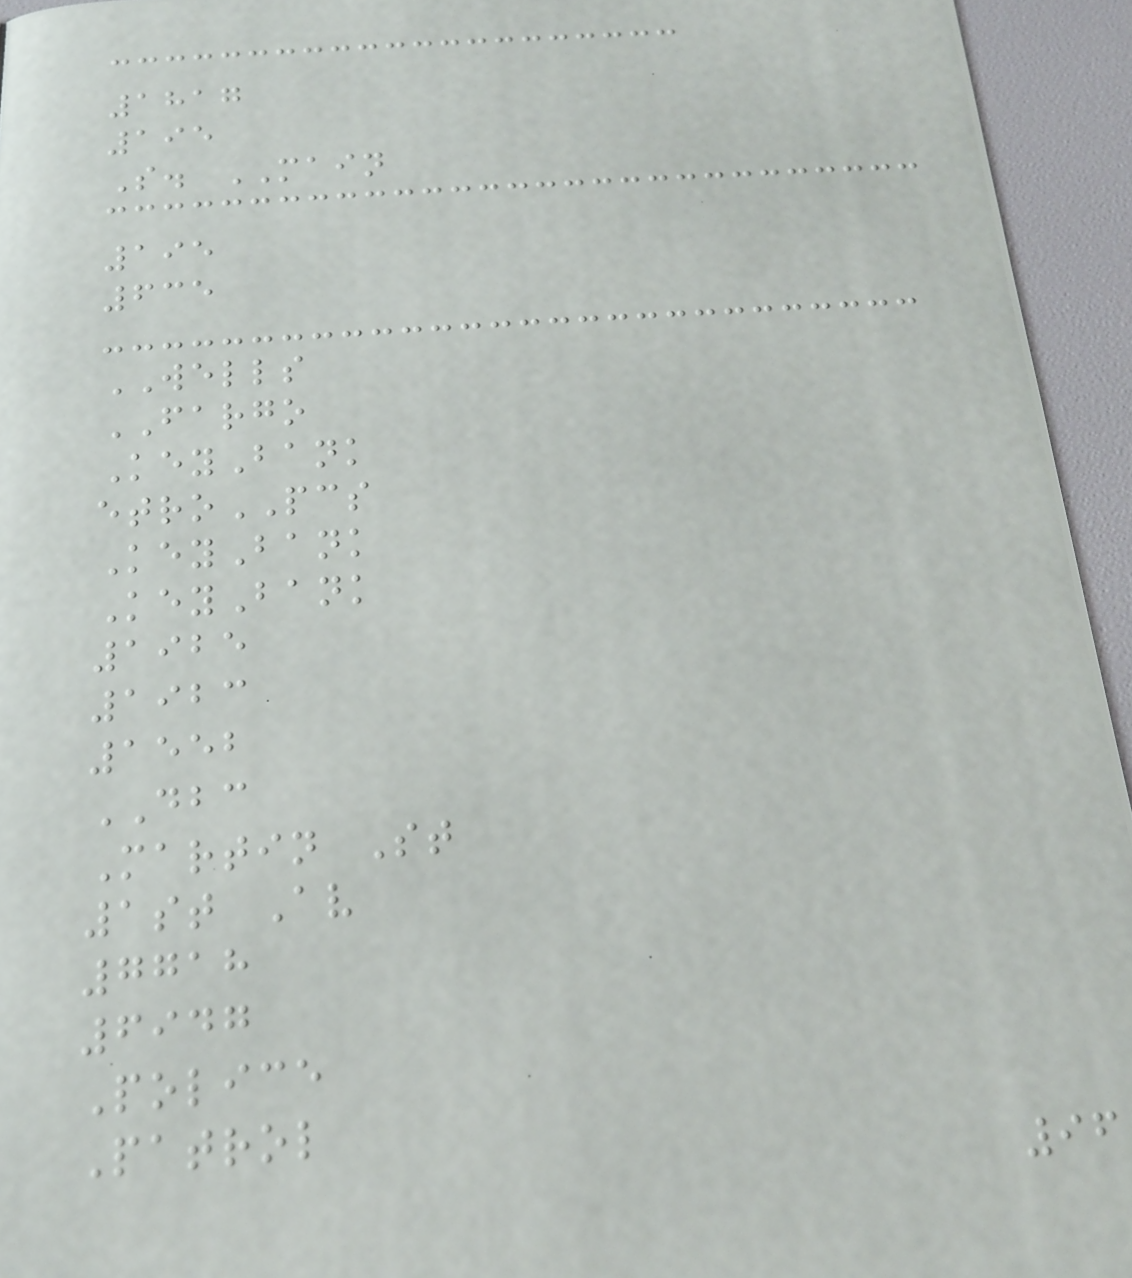1817
195
S. MAIN
195
635
WELLS
FARGO
KeyBank
etroPCS
KeyBank
KeyBank
1925
1923
1552
DBC
Martin St
1st Av
7718
6947
Police
Patrol
96
